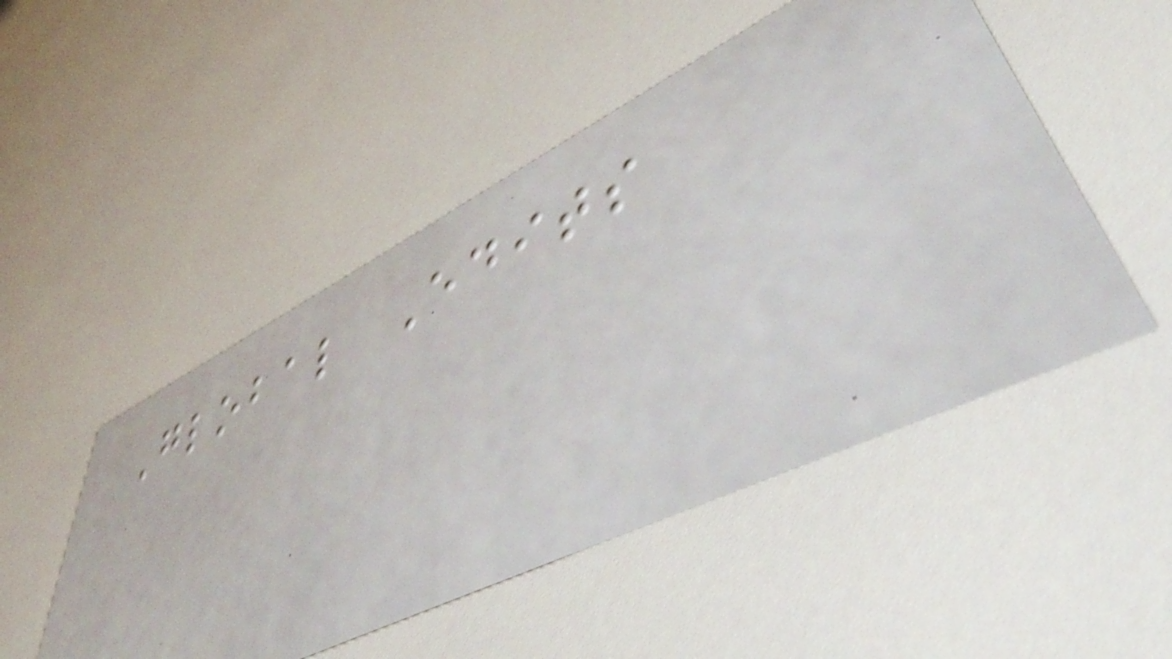Global Edits
